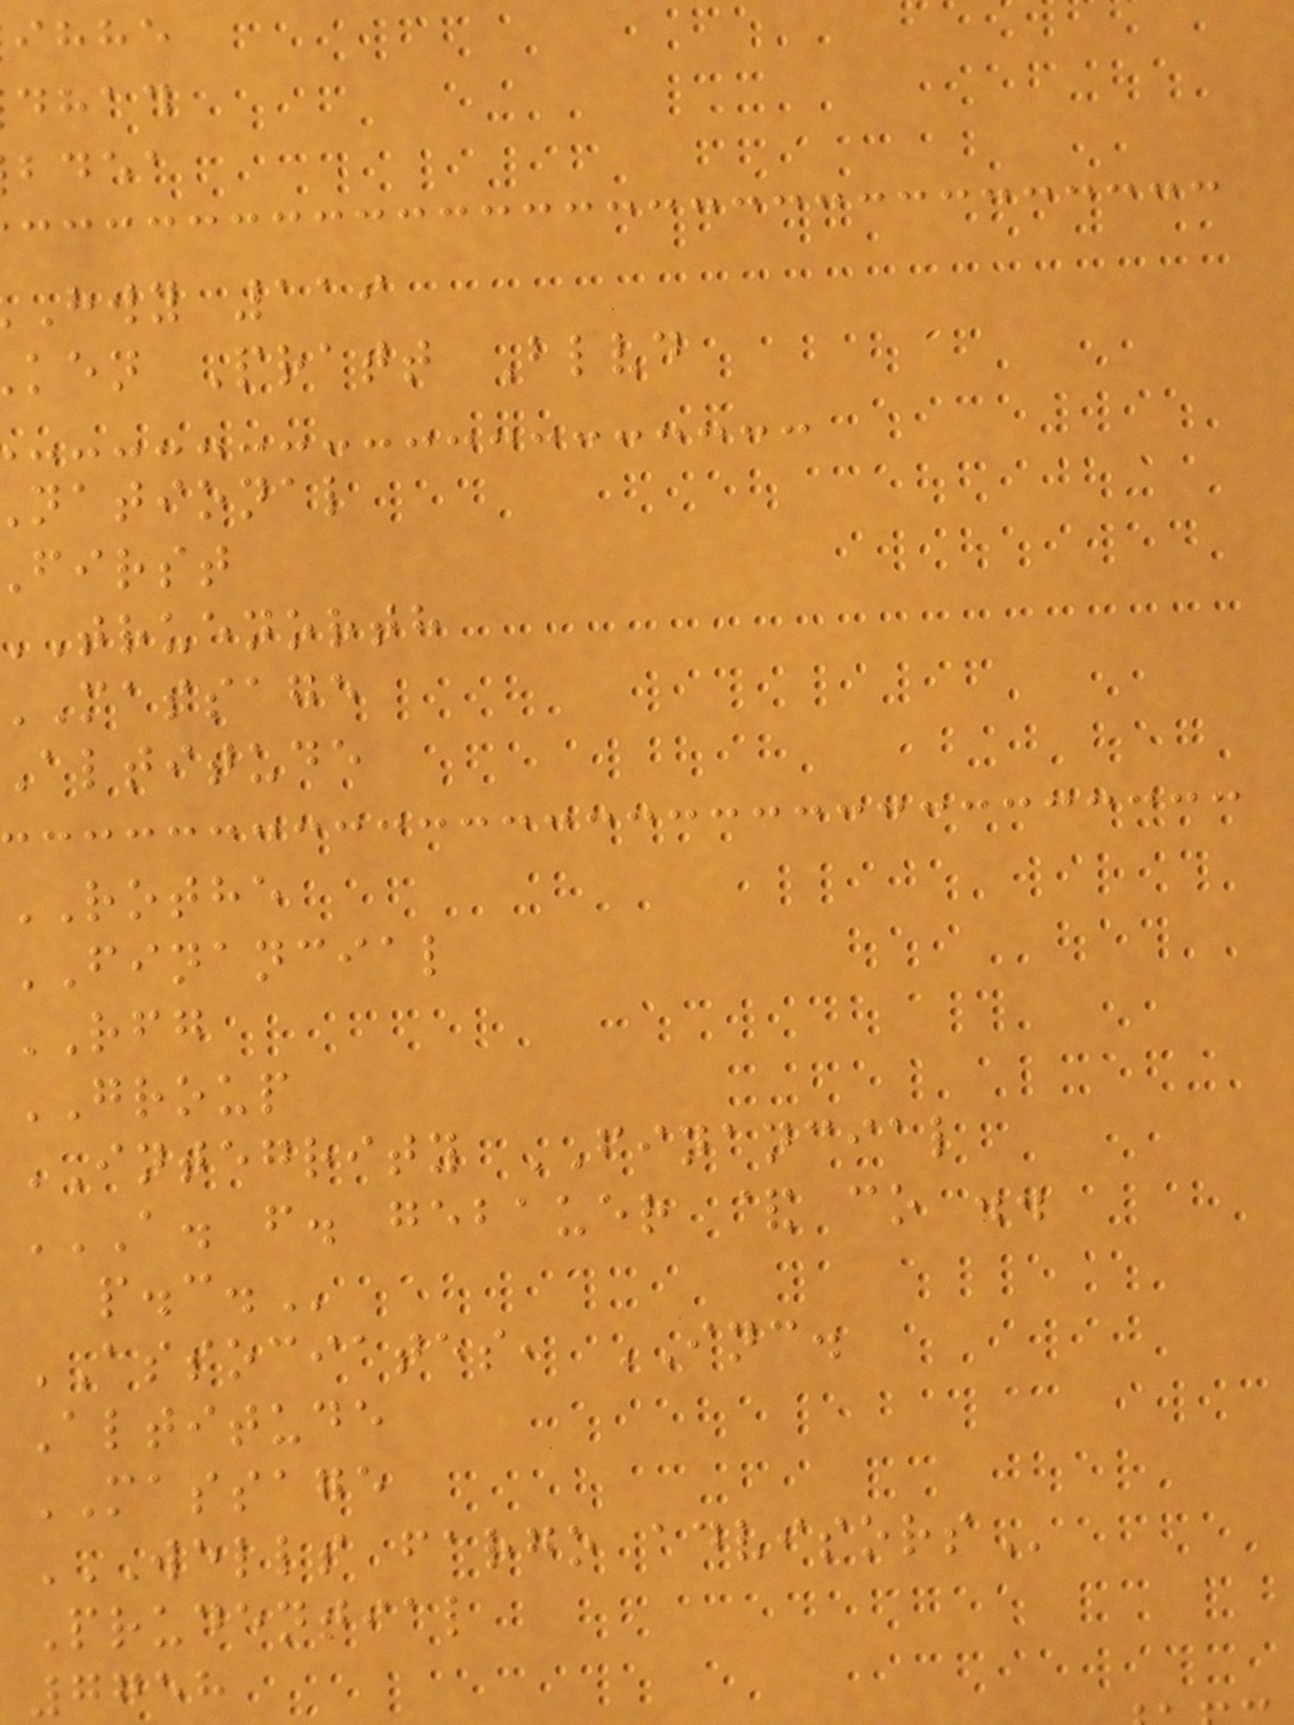ihhe
dhad
bdea
hwy 119
ken Pratt Blvd
national
first
truenorth
massage
altitude
ROTHE
FINANCIAL
RFG
GROUP
INTEGRITY FINANCIAL
A. F. GEBAUER & CO ..
ASSOCIATES, INC.
Altitude
MASSAGE
WELLS FARGO ADVISORS
Prudential
7758
